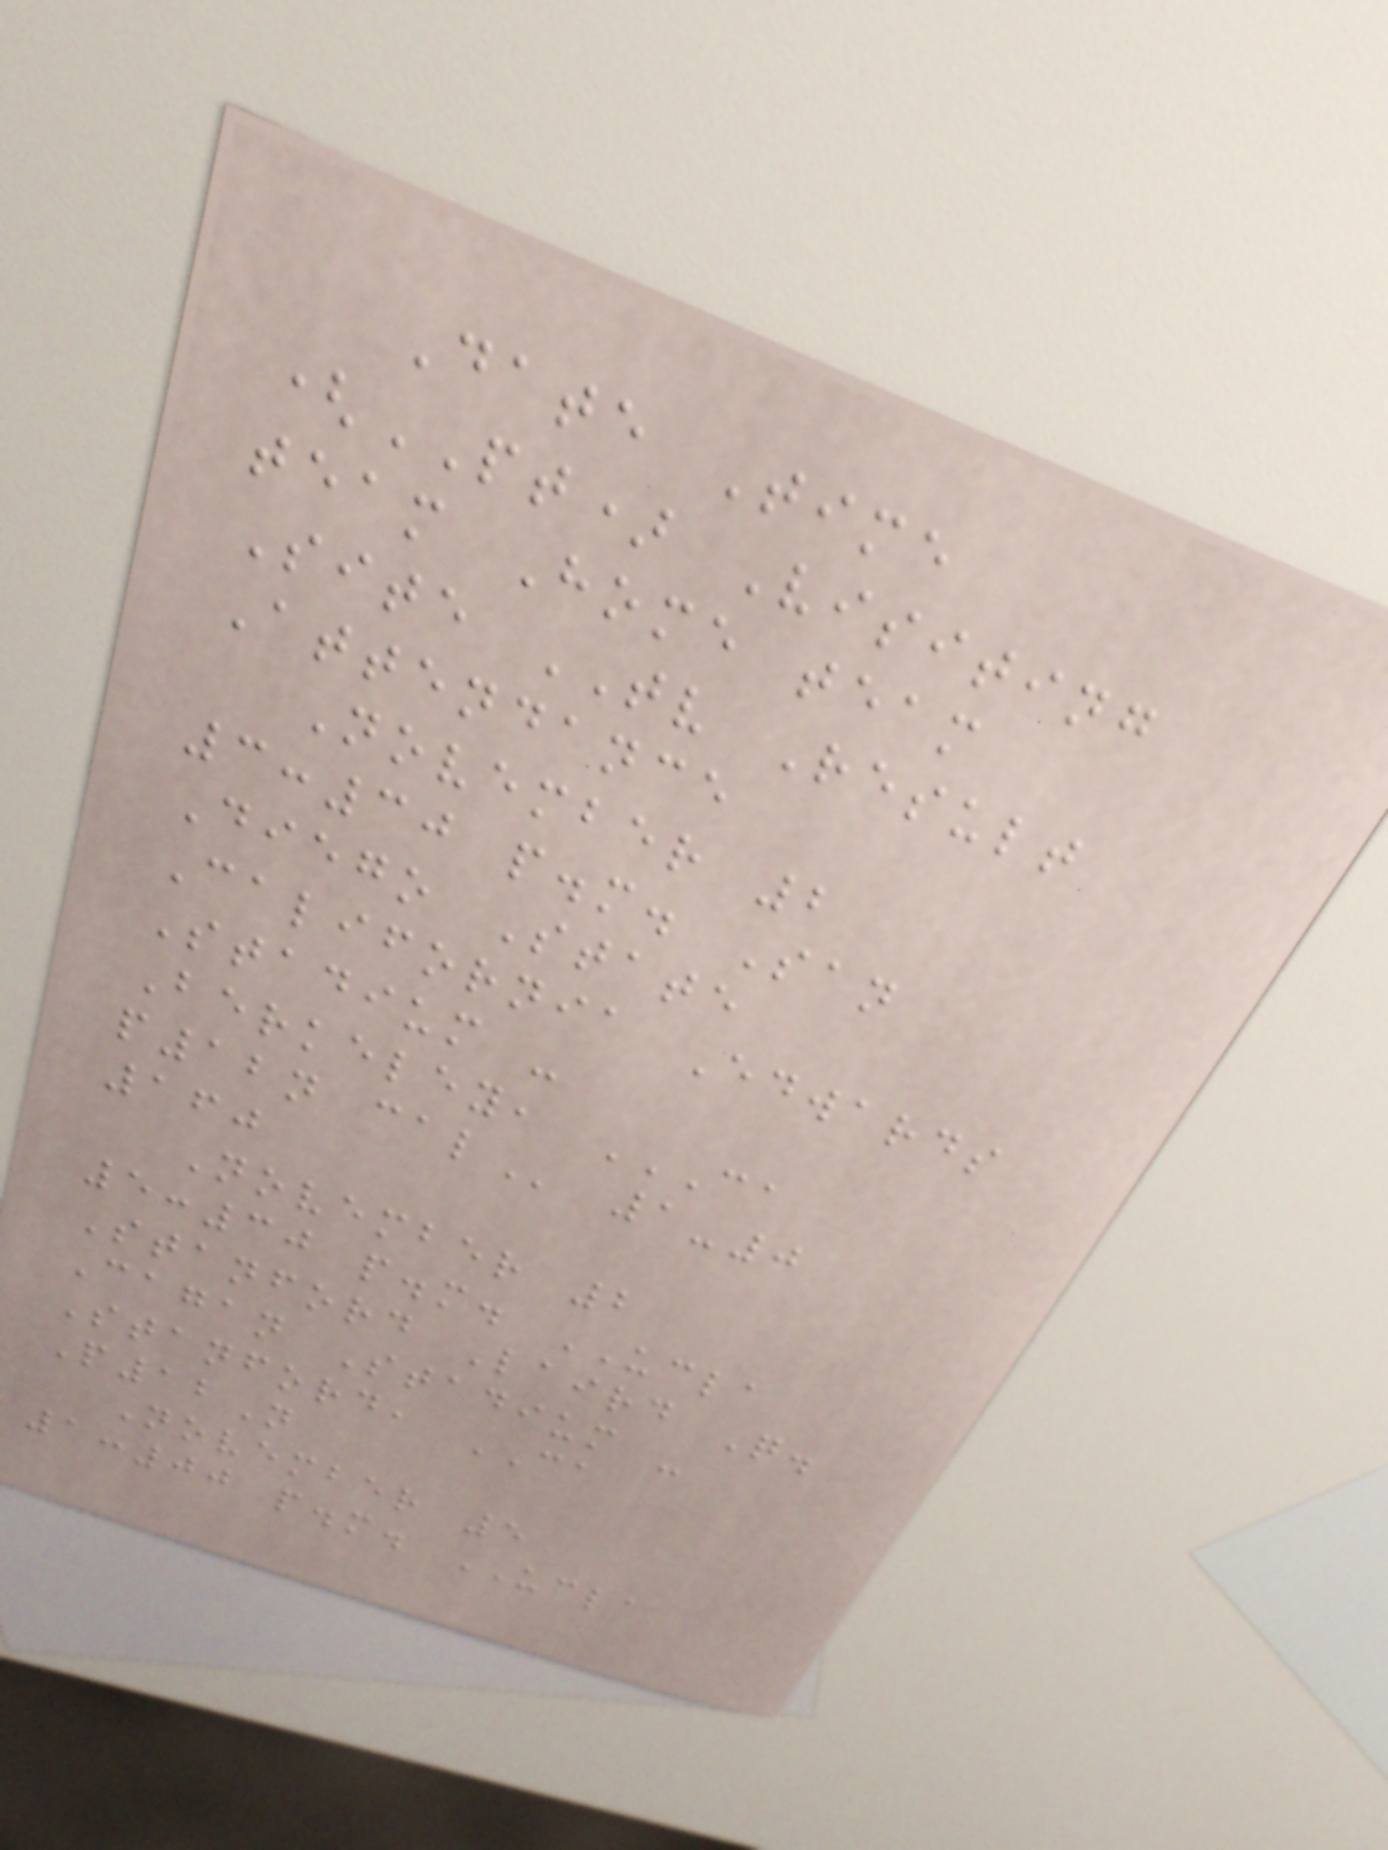Date Time
(PT) Visiting
team Home team
Site TV Result
Attendance
November 2
3:30 p.m. San
Diego State
California Edwards
Stadium -
Berkeley, CA
P12N CAL 1-0
160
November 2
5:30 p.m. UCLA
Stanford Laird Q.
Cagan Stadium -
Stanford, CA
P12N
November 5
1:00 p.m. UCLA
